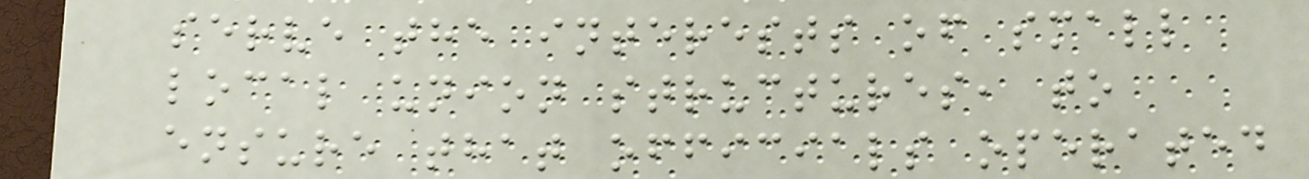serve the interests of small
local union structures, to
ensure that officials operated
